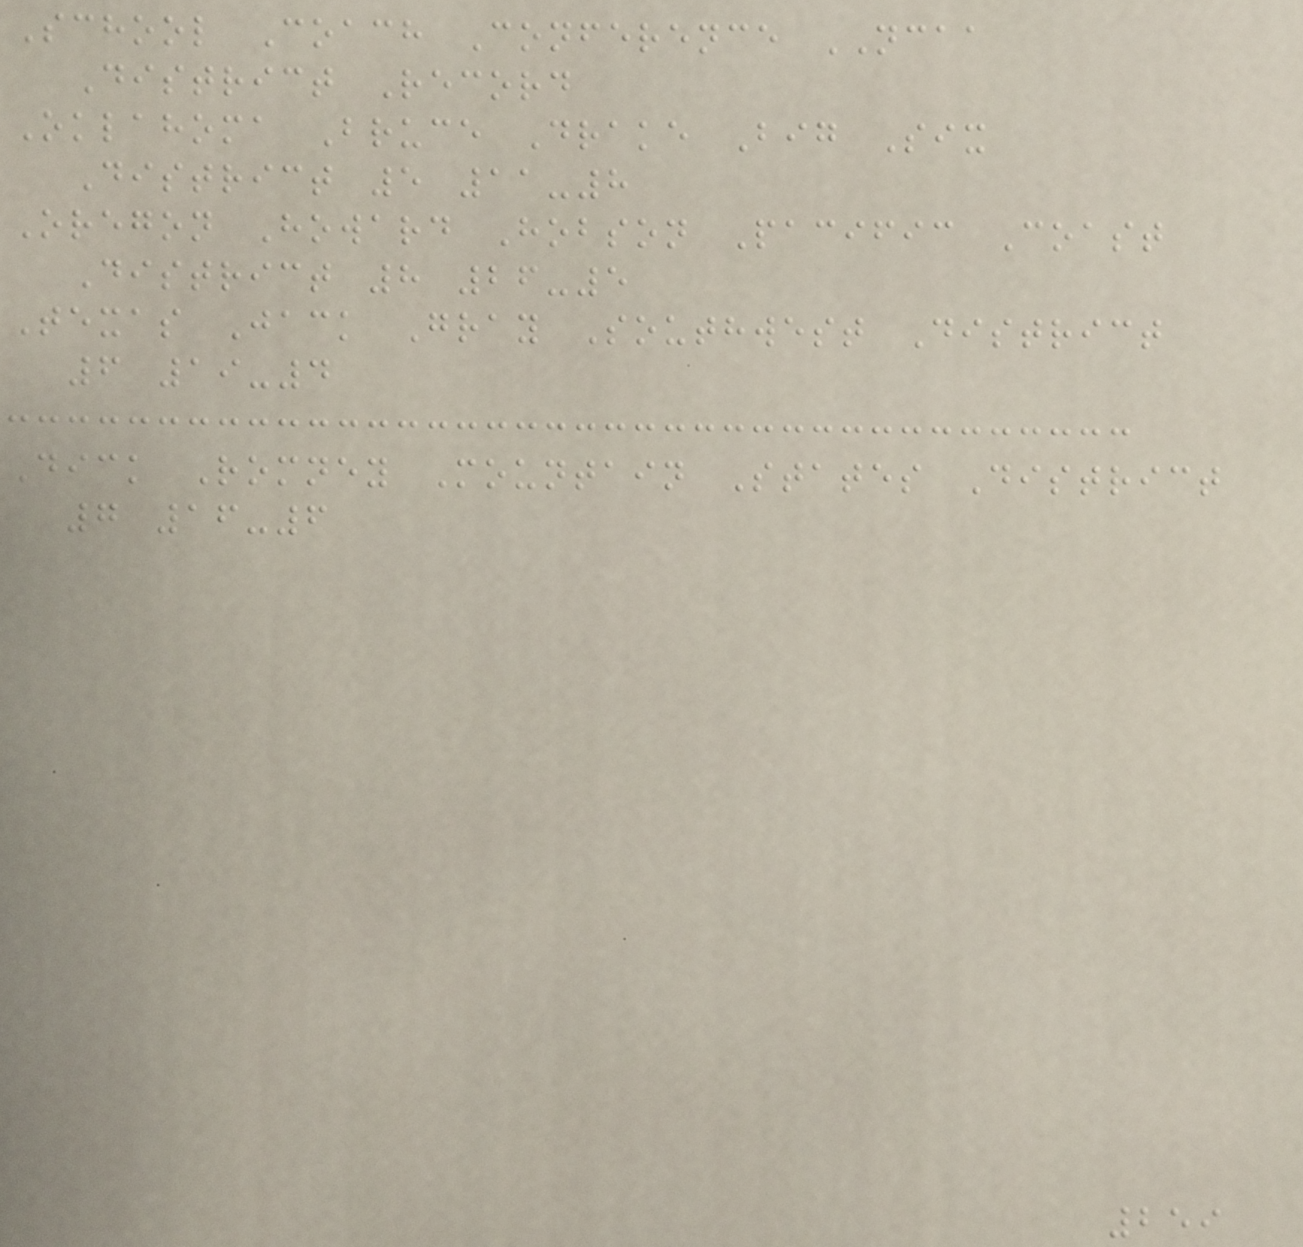School Coach Conference NCAA
District Record
Oklahoma Bruce Drake Big Six
District 5 11-8
Oregon Howard Hobson Pacific Coast
District 8 26-5
Texas Jack Gray Southwest District
6 19-4
Dick Romney Mountain States District
7 16-6
259
